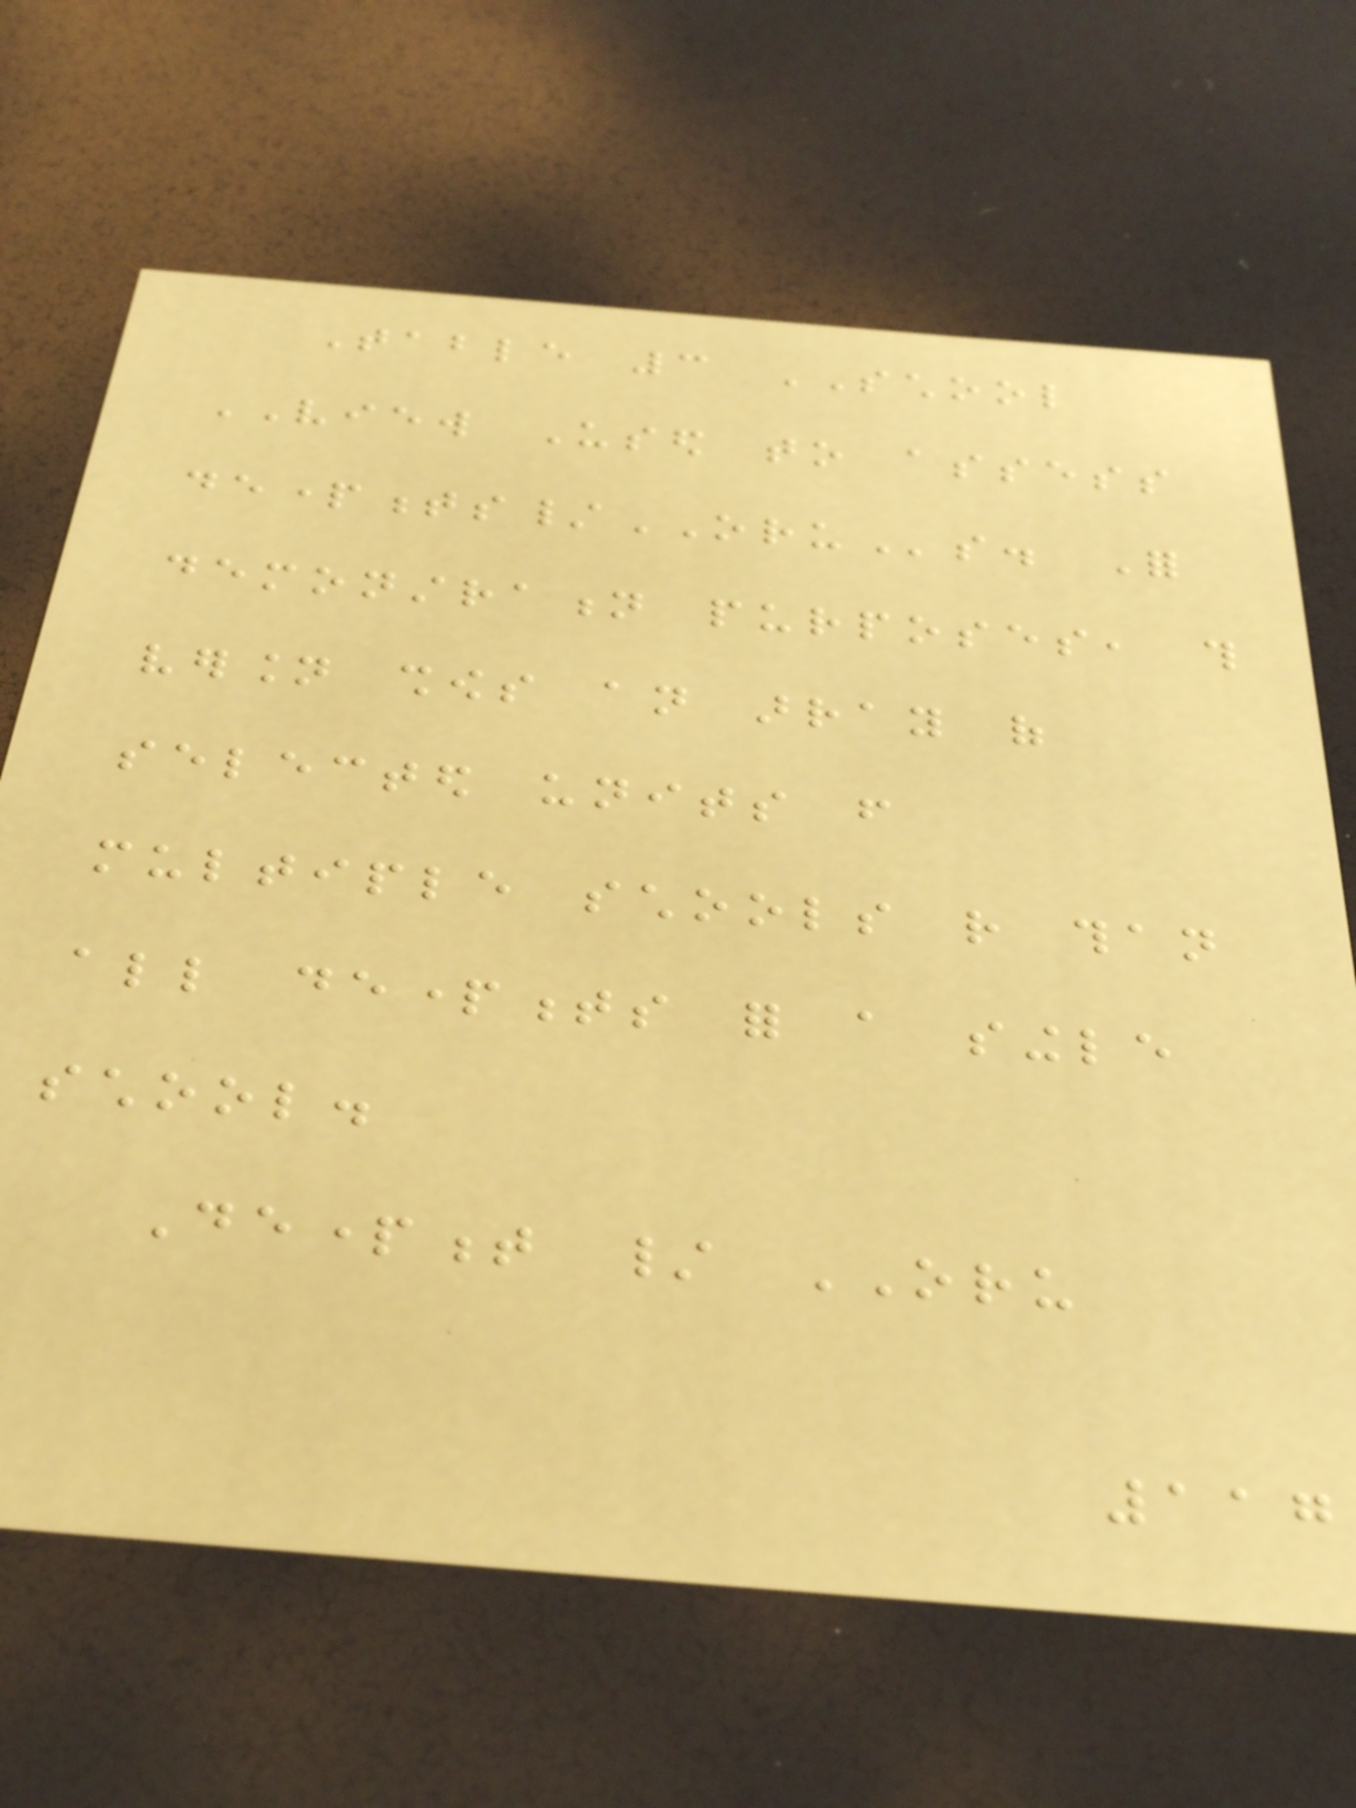Table 3 SCHOOL
VIEW Used to assess
departments/ORUs. For
demonstration purposes, this
version shows an array of
selected units from
multiple schools rather than
all departments for a single
school.
Department / ORU
117
